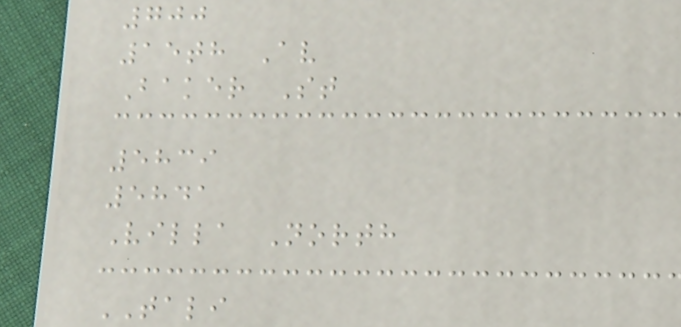700
15th Av
Baker St
5839
5841
Villa North
TALI
